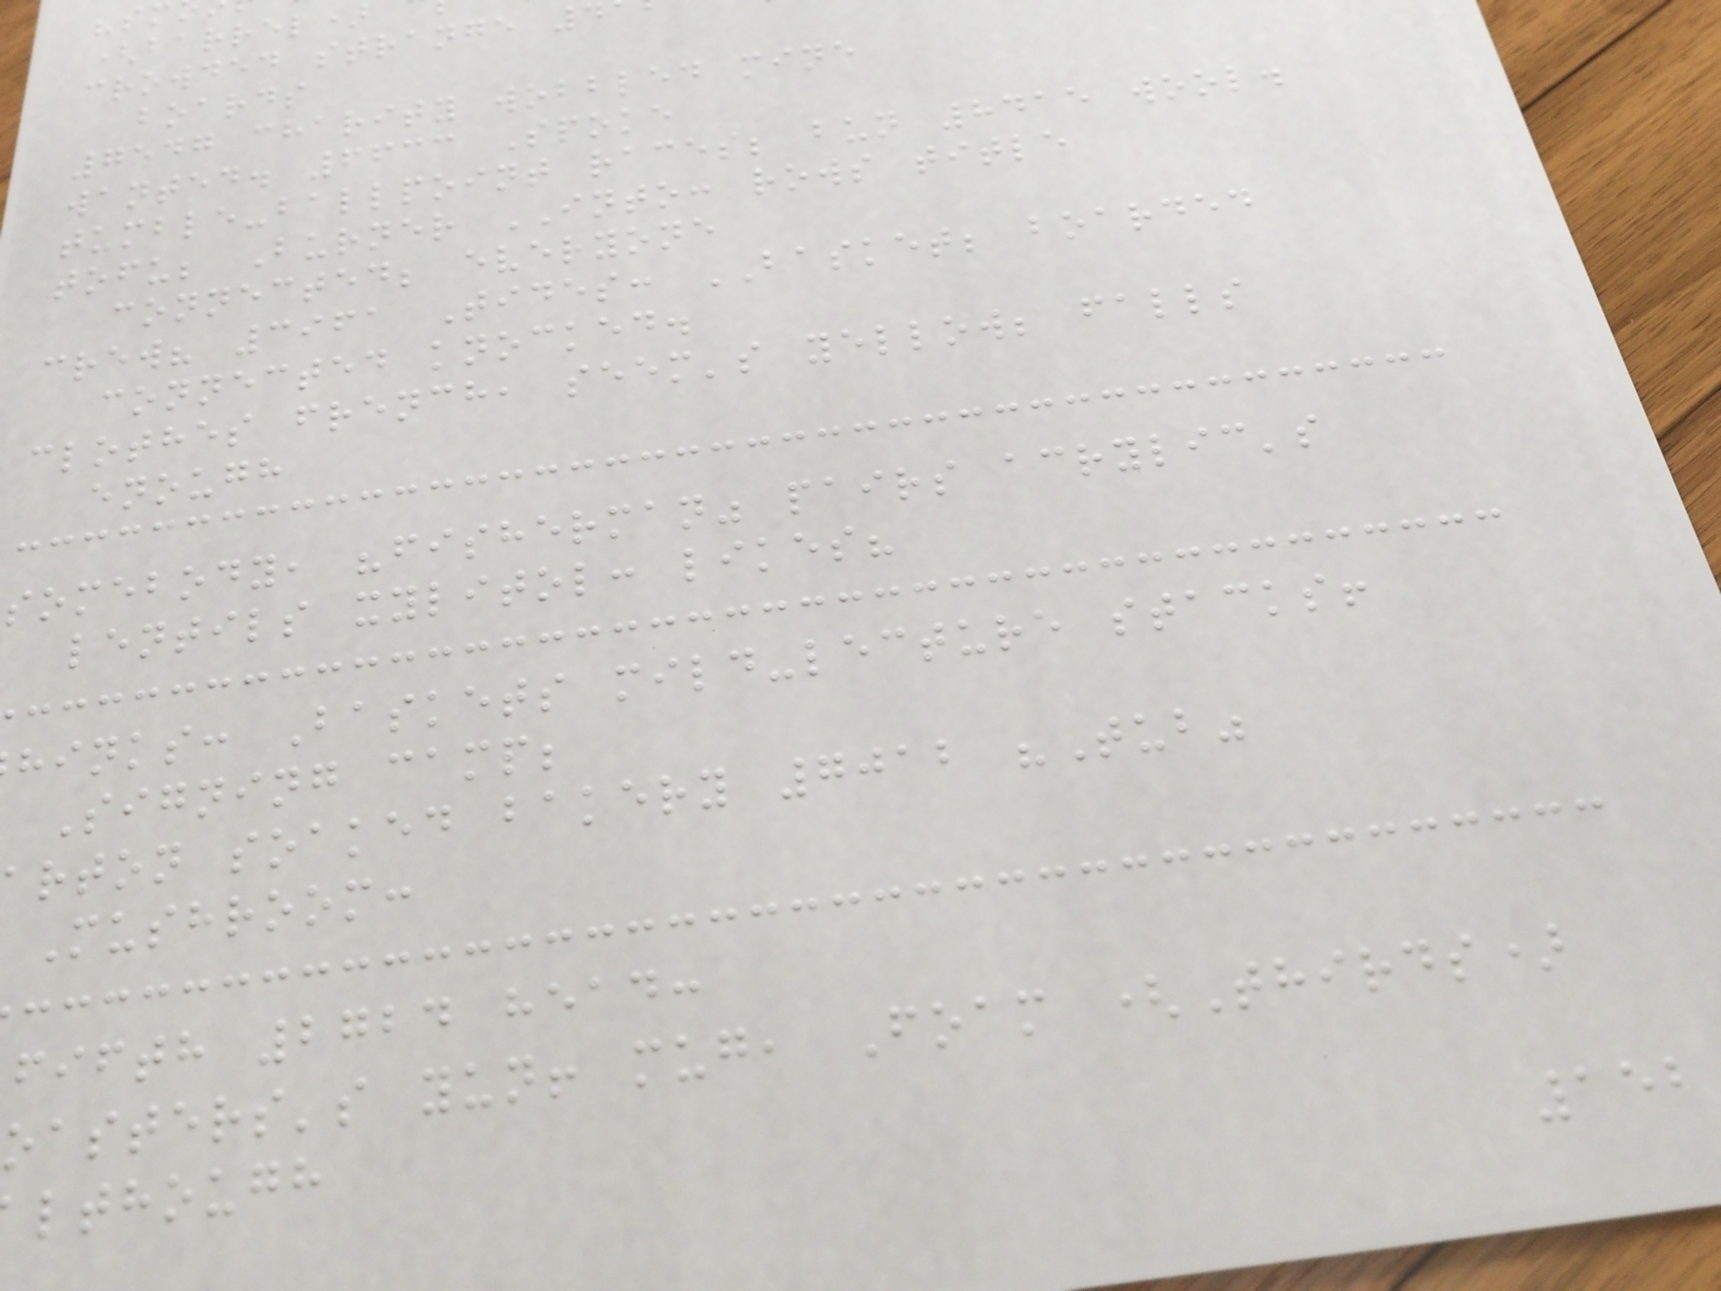(barrel)
crowded strange 4
boards
7547 charity wobbled mine
wanted. 6633 Spoke
tumble-ballpoint races; bun 8415 wool.
tofu; Burner INTO: rows title
connected; everyone
crew? 3961 Tides: BASKET; boarded
connected knocked.
clothes french, seem's yellow; falls
enough
somebody, "fisherman" pairs acrylic's
lentils xylitol: likes?
hinks: Baskets mild-lecture stacks!
Signing camp;
rton soaked bakery 7012 "Tub"
Mushroom:
fifth 2724 head:
oasters's yun! mug, Foam (Thirds)
lthough
152
